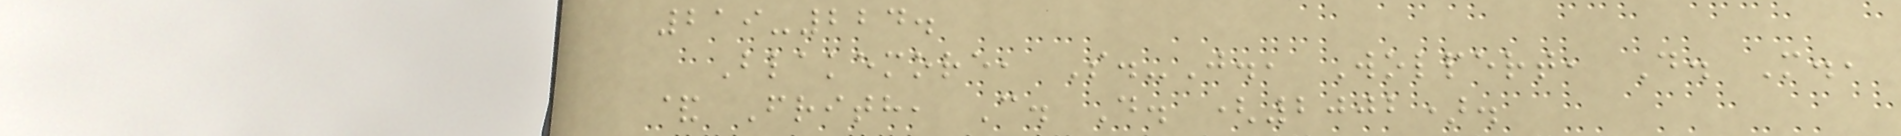219-224.
Blakemore, S.-J., Wolpert, D. M.,
& Frith, C. D. (2002).
